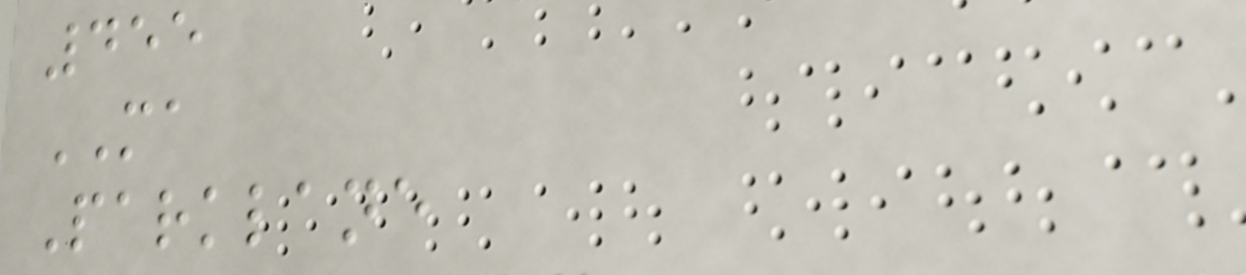455
MA
Parklane
